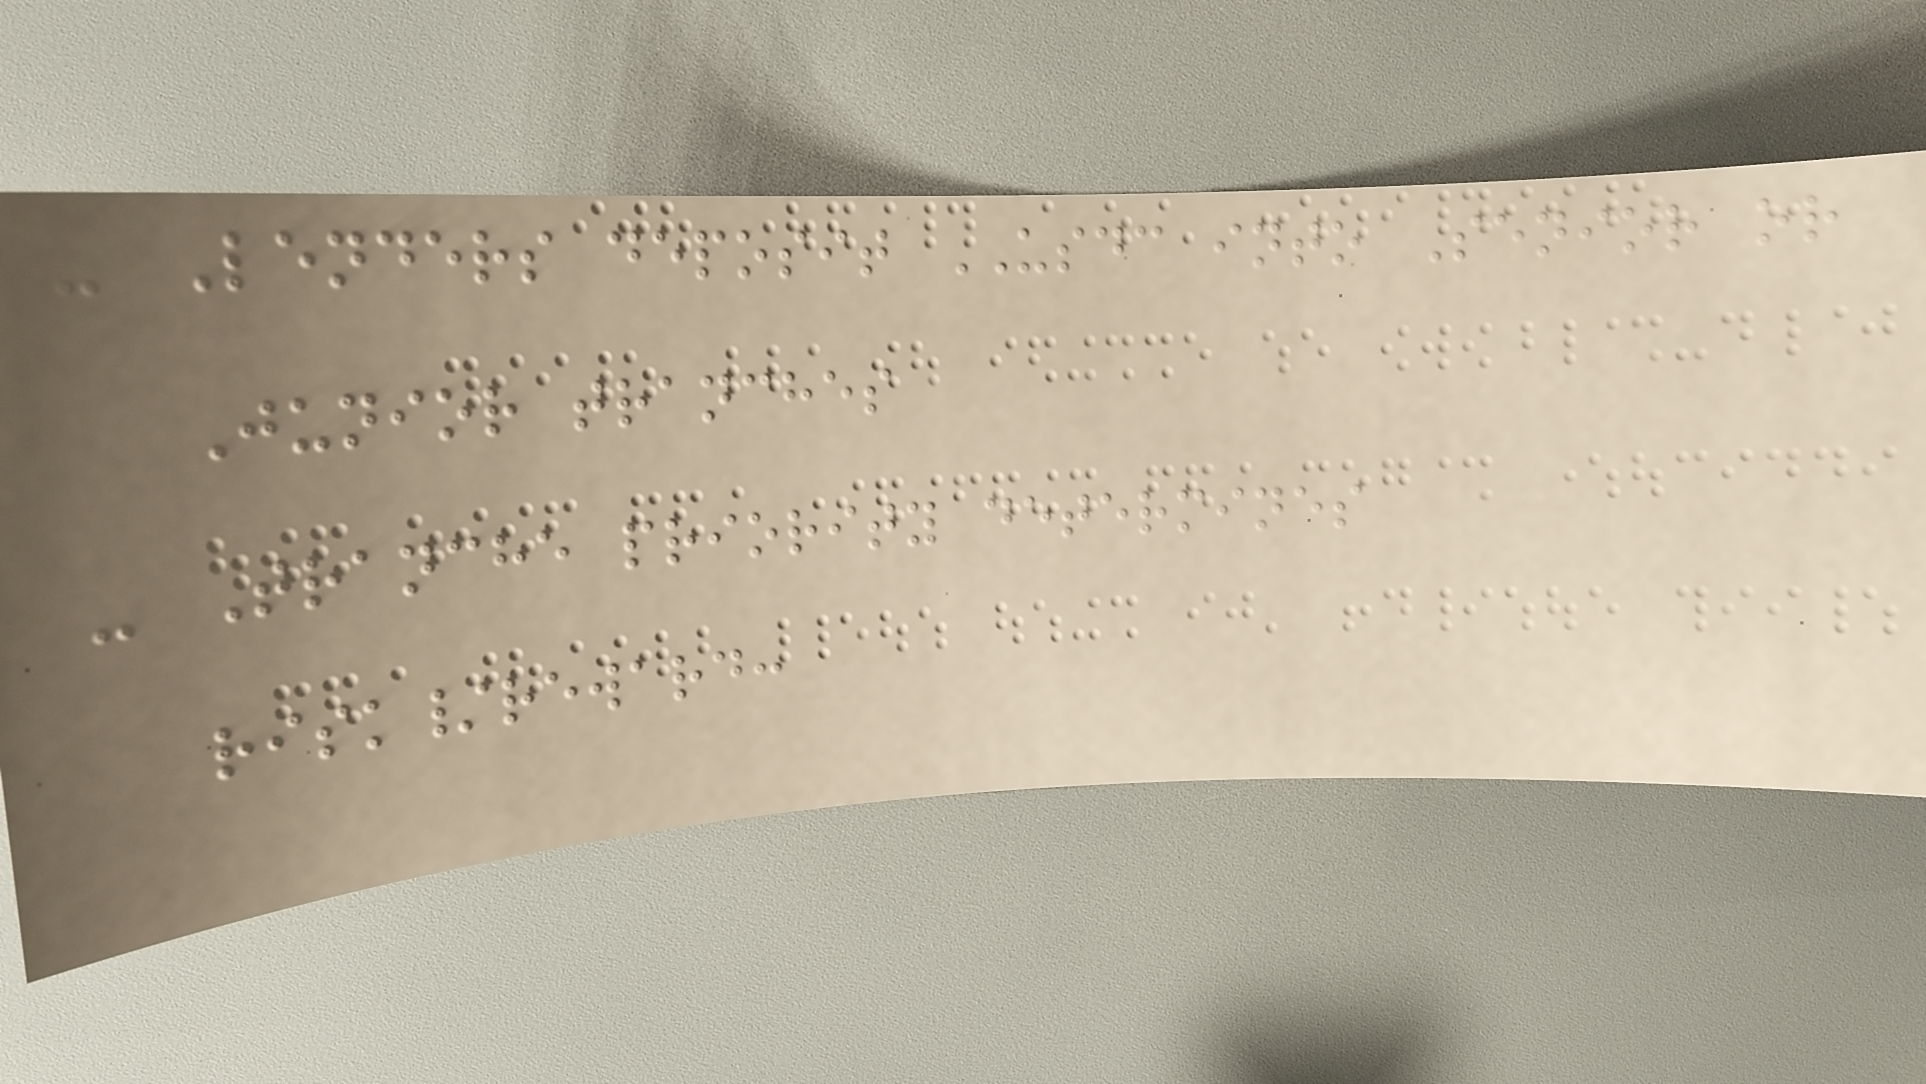- Lenders deposit USDC into Senior or
Junior tranches
- Tranche priority determines
risk/reward:
